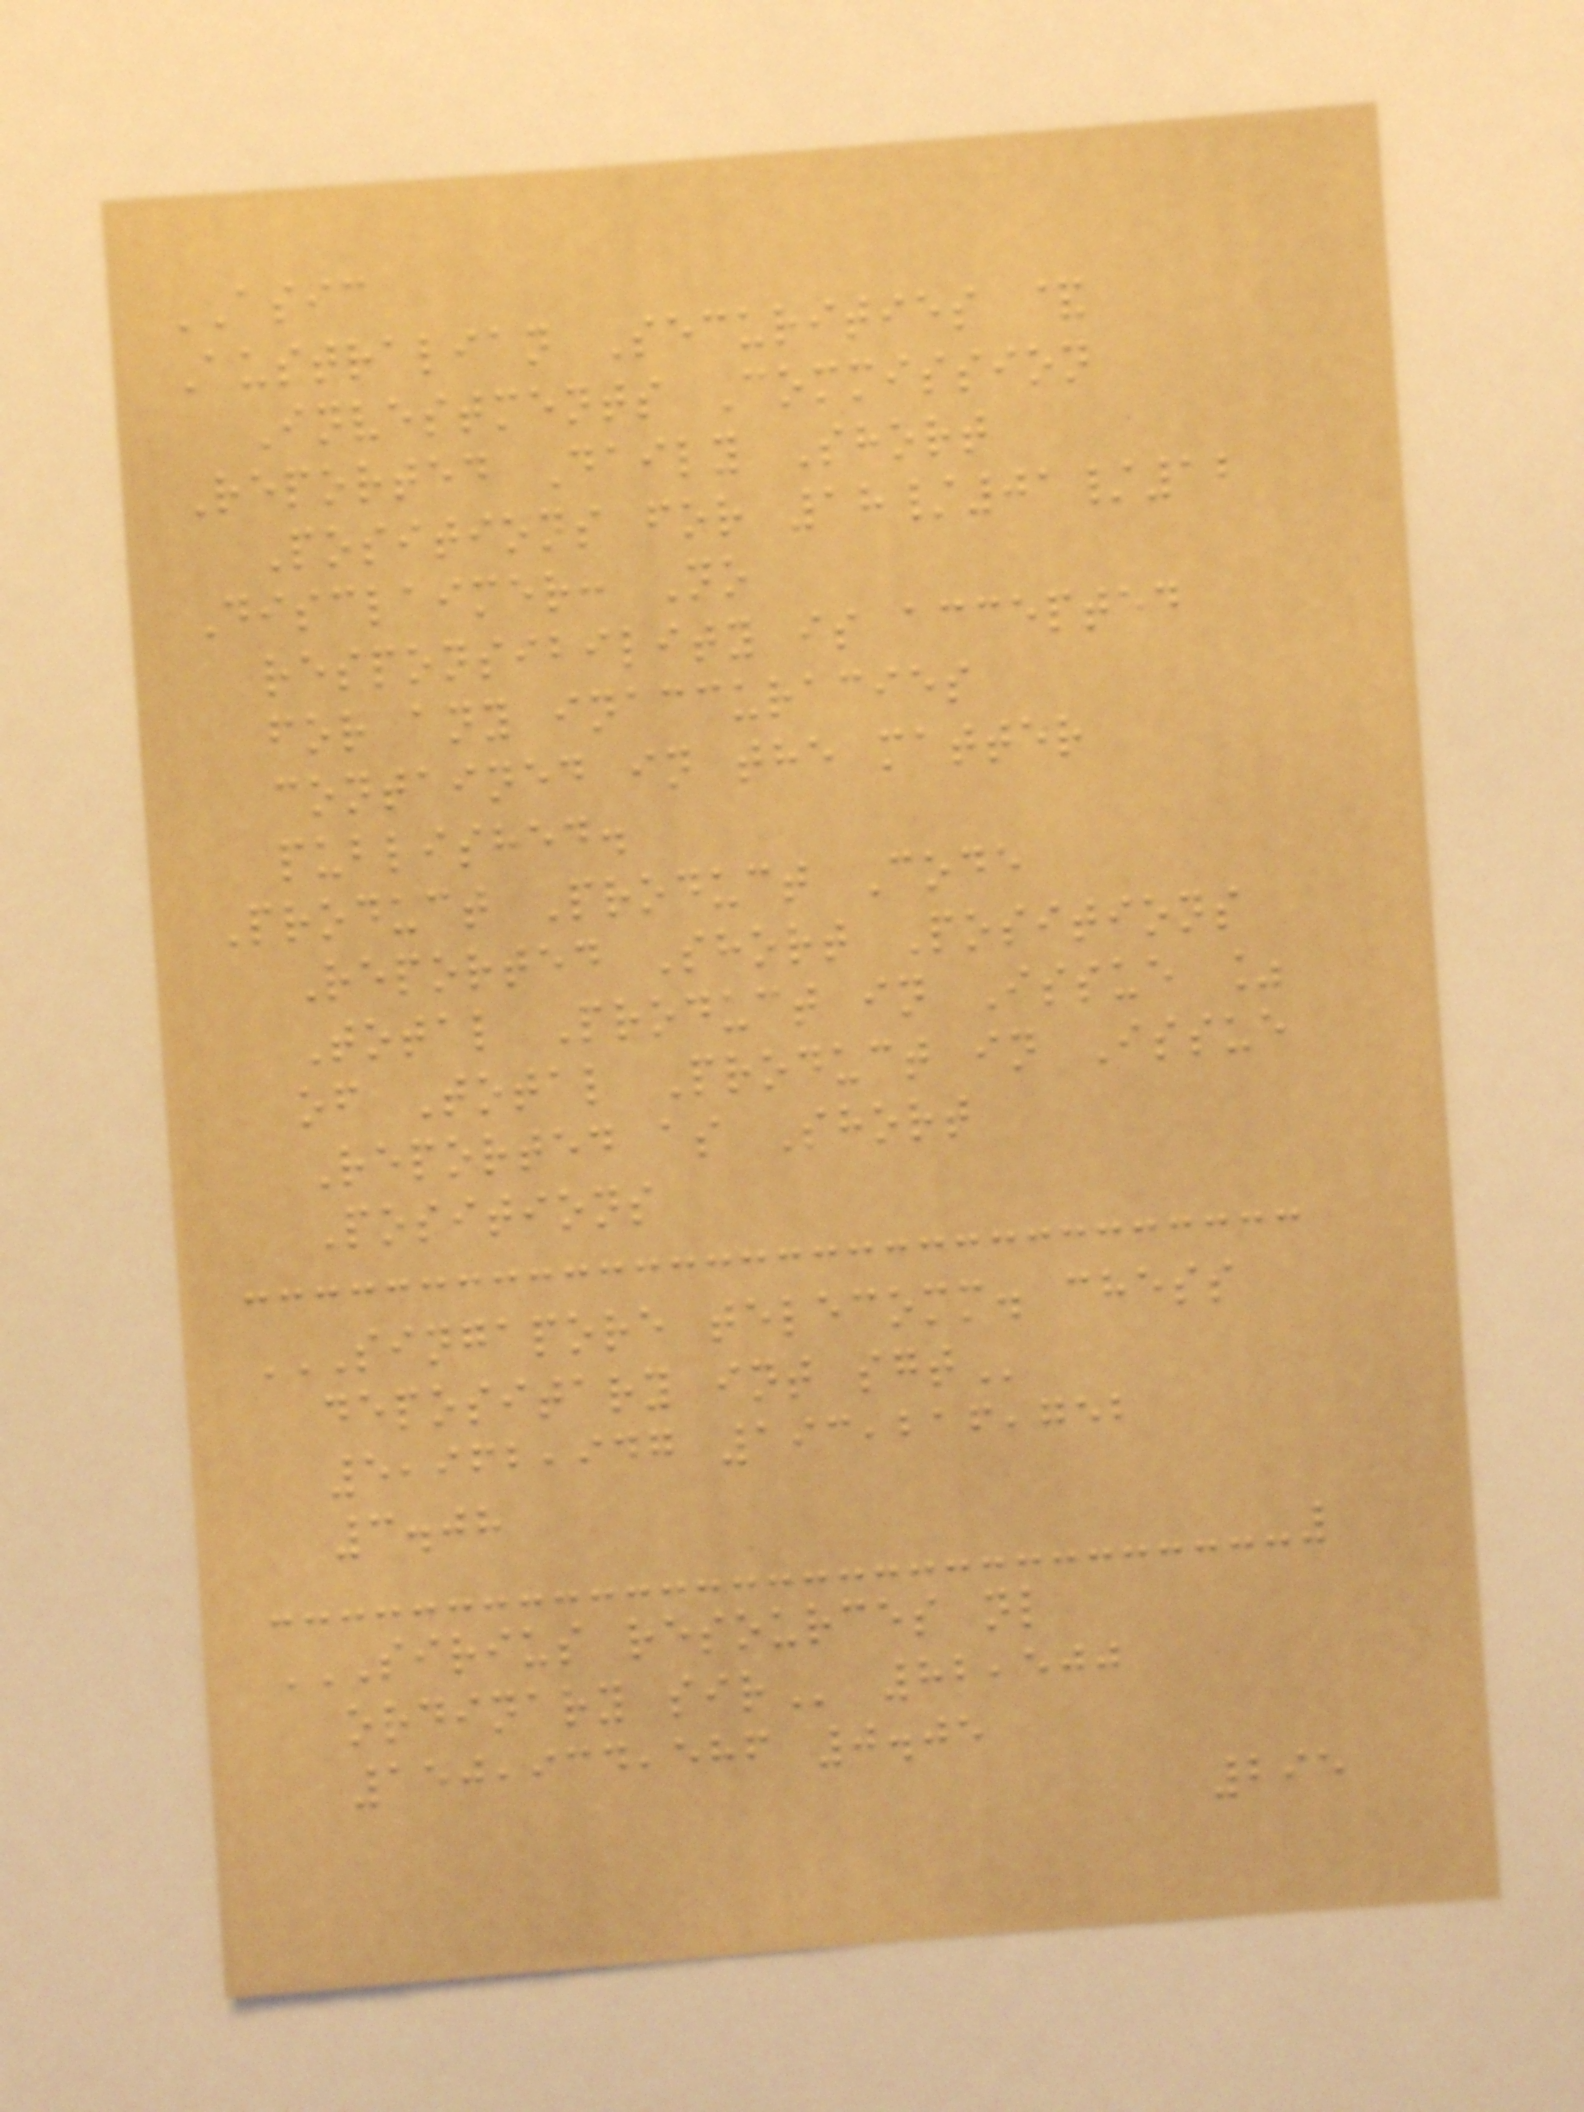ASIC
Australian Securities &
Investments Commission
Reported Daily Short
Positions for 18/01/12
Disclaimer: No
responsibility is accepted
for any inaccuracies
contained in the matter
published.
Product Product Code
Reported Short Positions
Total Product in Issue %
of Total Product in Issue
Reported as Short
Positions
SINGAPORE TELECOMM. CHESS
DEPOSITARY INT SGT
5,962,947 193,216,752
3.08
SIRIUS RESOURCES NL
ORDINARY SIR 82,500
150,934,586 0.05
295
